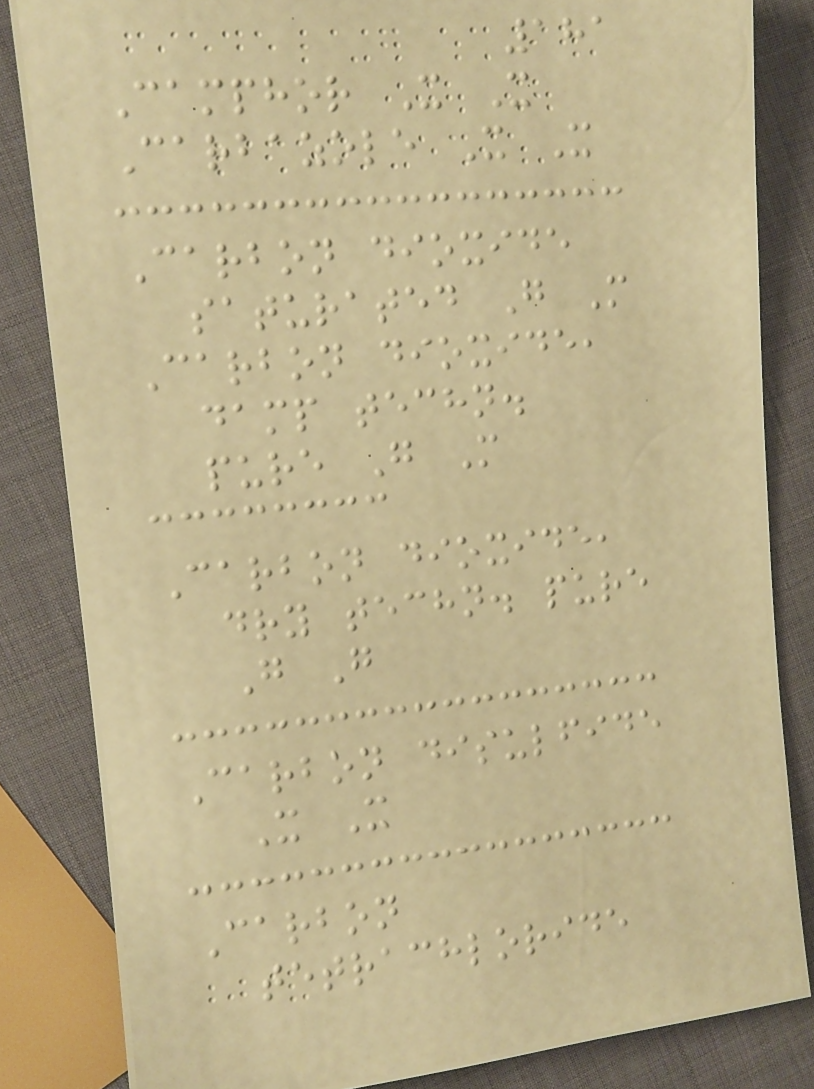181
Camphor X X
Carbazole X X
Carbon dioxide
saturated G M
Carbon dioxide,
damp techn.
pure G M
Carbon dioxide,
dry techn. pure
G G
Carbon disulfide
X X
Carbon
tetrachloride
